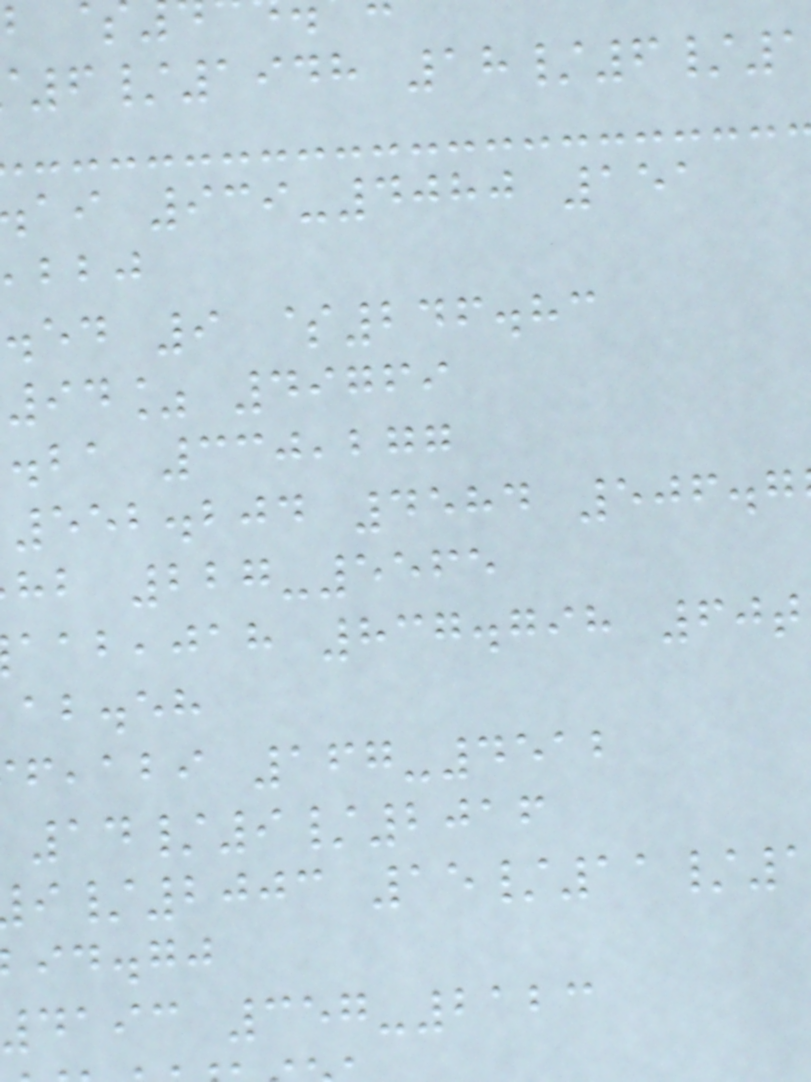6/1948 18/6/
ai 939-4080 151
.ed 9 $246.83
94% 49769
.ba 330,277
552.204 4584 506.7
hb 227-5565
,jah 837.798 60t
ab.eh
,abi 167-4512
14/9/2016
/2003 15/11/
id.gj
daic 357-2123
